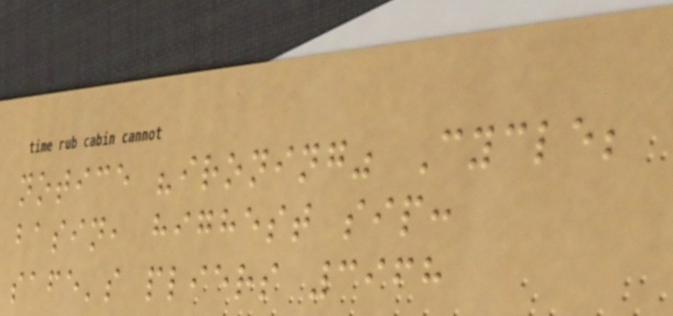notice "ironing" Cycle;
basin, highest sip:
safe's pliers 3968
